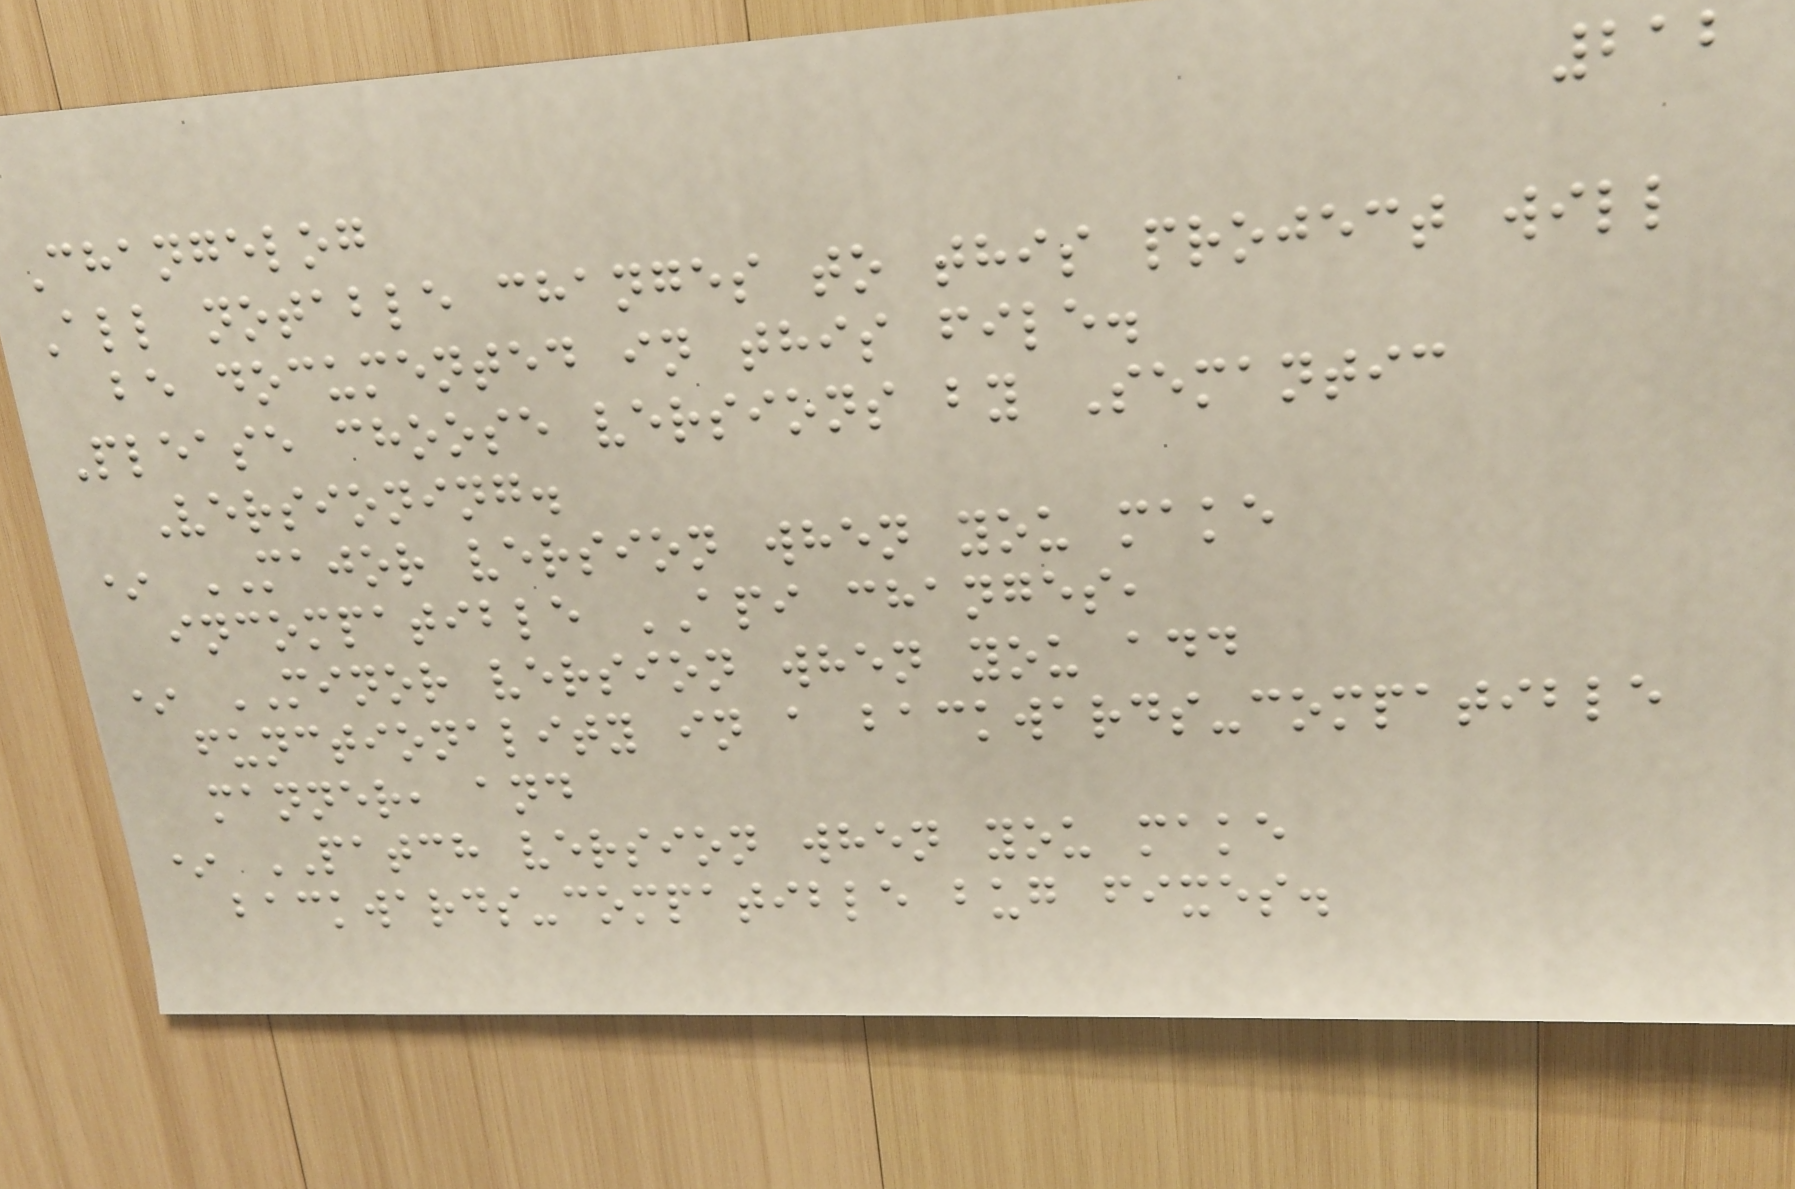212
Changelog
All notable changes to this project will
be documented in this file.
Please choose versions by Semantic
Versioning.
* MAJOR version when you make
incompatible API changes,
* MINOR version when you add
functionality in a backwards-compatible
manner, and
* PATCH version when you make
backwards-compatible bug fixes.
